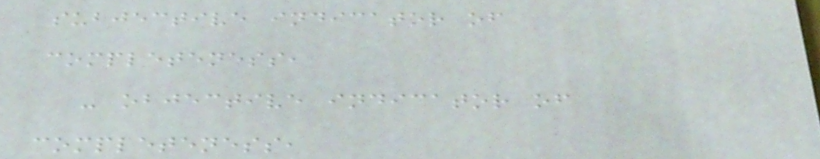subjective indicator of
completeness,
- objective indicator of
completeness,
